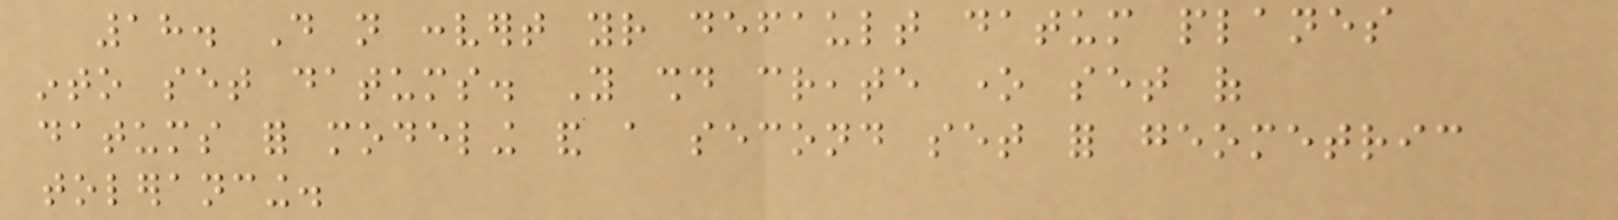18. Do not convert your default datum planes
into set datums. You should create one set of
datums for modeling and a second set for geometric
tolerancing.
